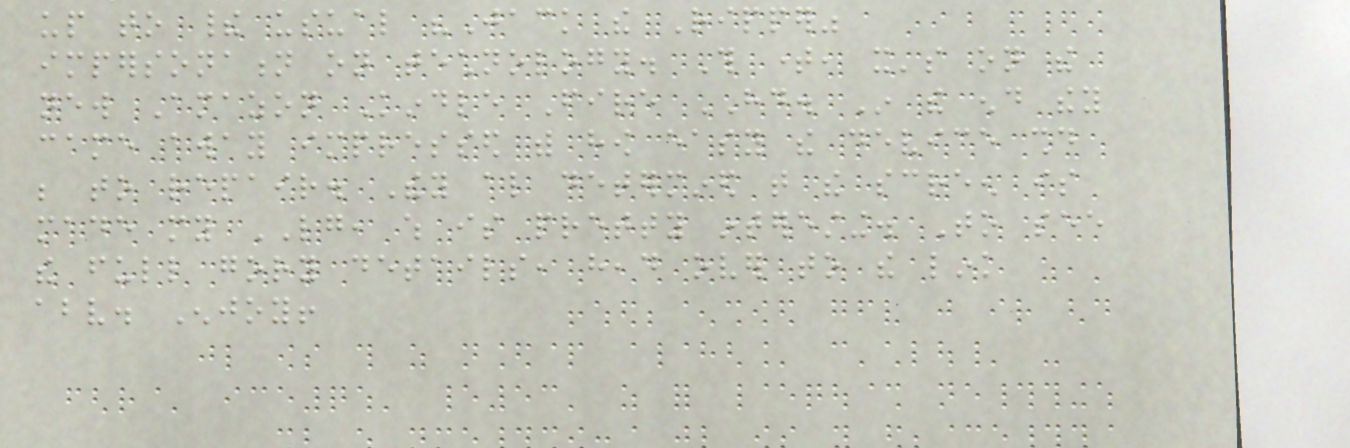up to their usual "Jack the Ripper"
impersonation on technology. This time, it's on the
new Amazon Kindle Fire HD. In the end they
came away impressed with how easy the device should
be to repair. They also determined that the screen is
made my LG, which is pretty interesting. To see
the full gory details, head over to the link
above. Enjoy!
